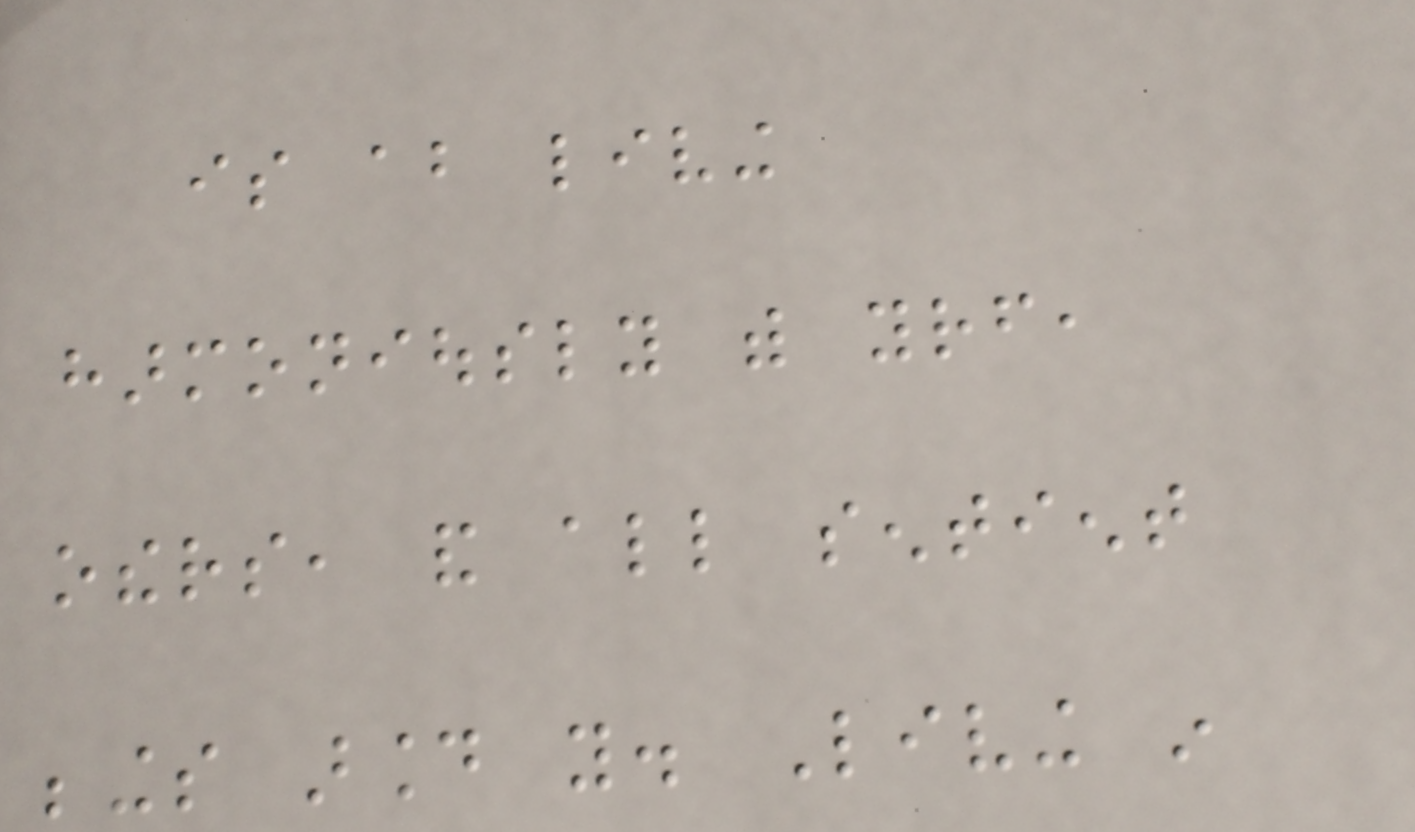is about living
harmoniously with yourself,
others, and all sentient
beings around you. Living in
